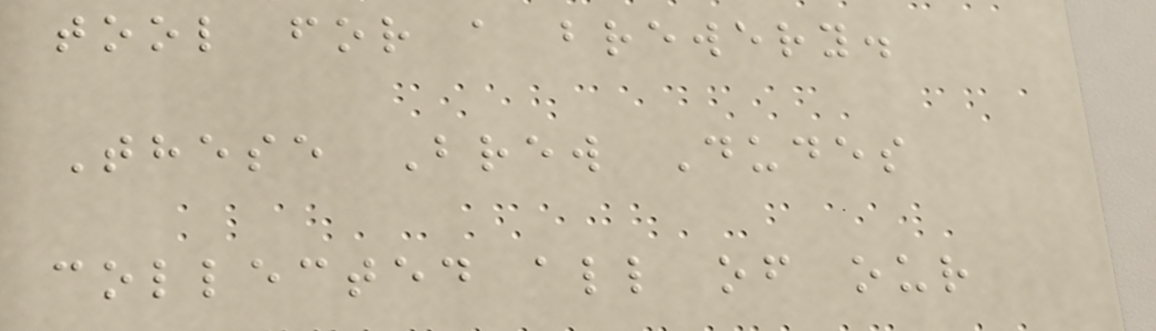tool for a brewery.
These Brew Dudes
collected all of our
